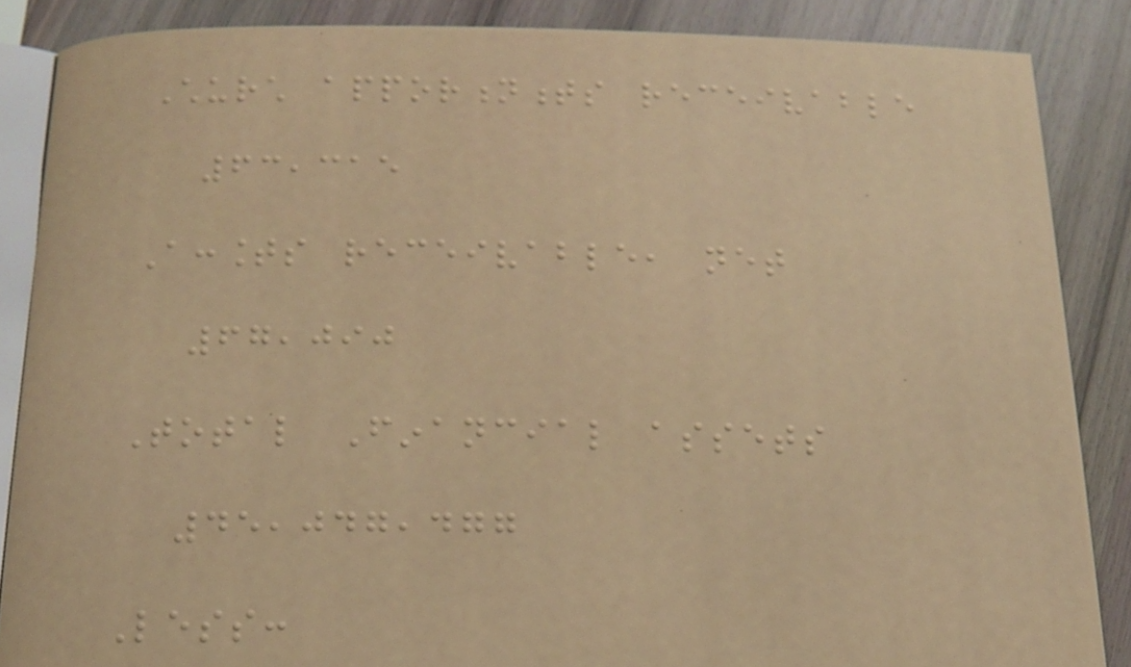Church apportionments receivable
63,315
Accounts receivable, net
67,090
Total Financial assets
45,047,477
Less:
